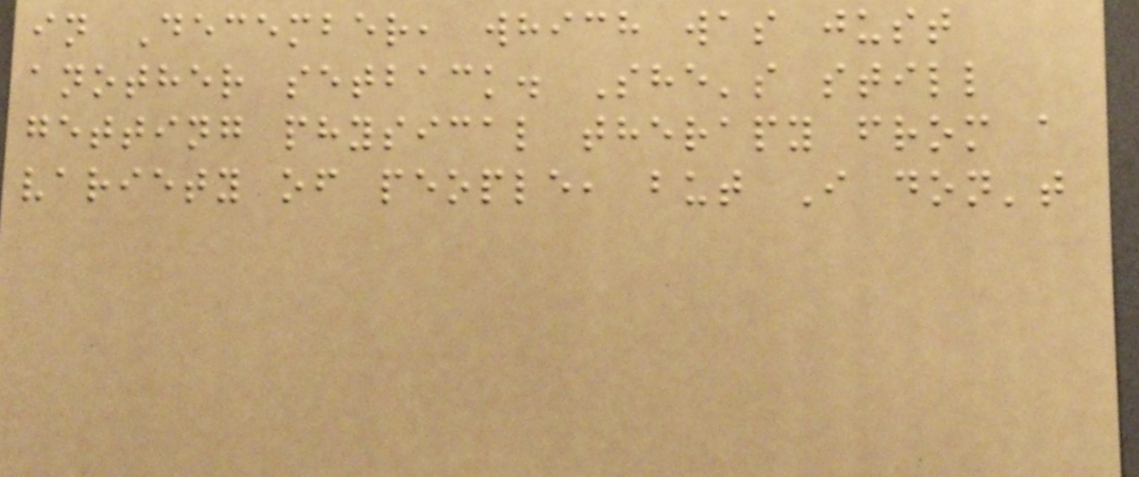in December, which was just
another setback. She's still
getting physical therapy from a
variety of people, but I don't
